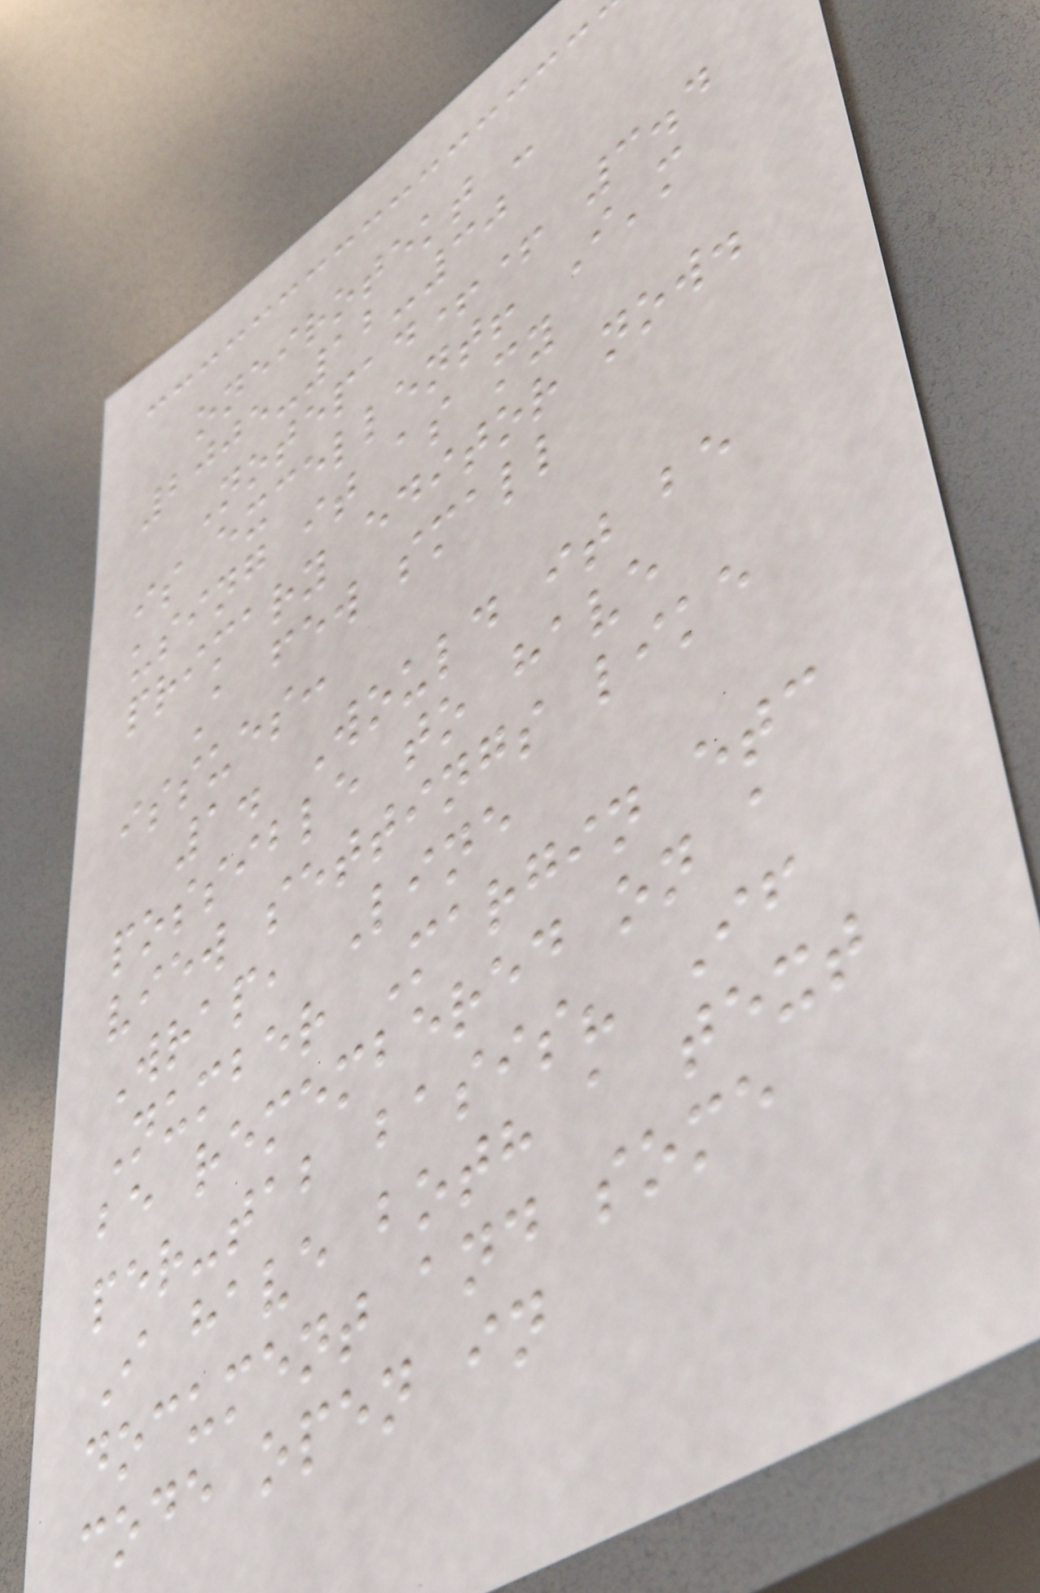oneirotekt -
2005-12-30
Notepad++ 3.4
is excellent! I'm
using it as my
primary editor now.
A few small
issues:
1. Would it be
possible to have
view settings like
Wrap, Line
Number Margin etc
be remembered on a
per-tab basis? If
I have both a text
document and some
code open in
